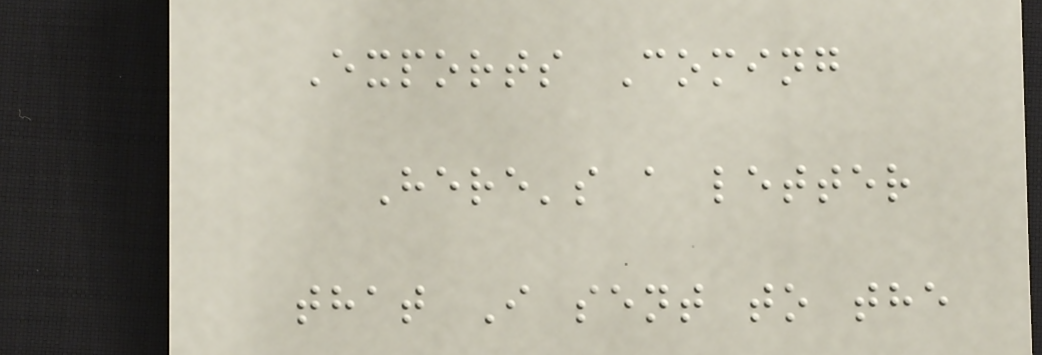Exports Coming
Here's a letter
that I sent to the
